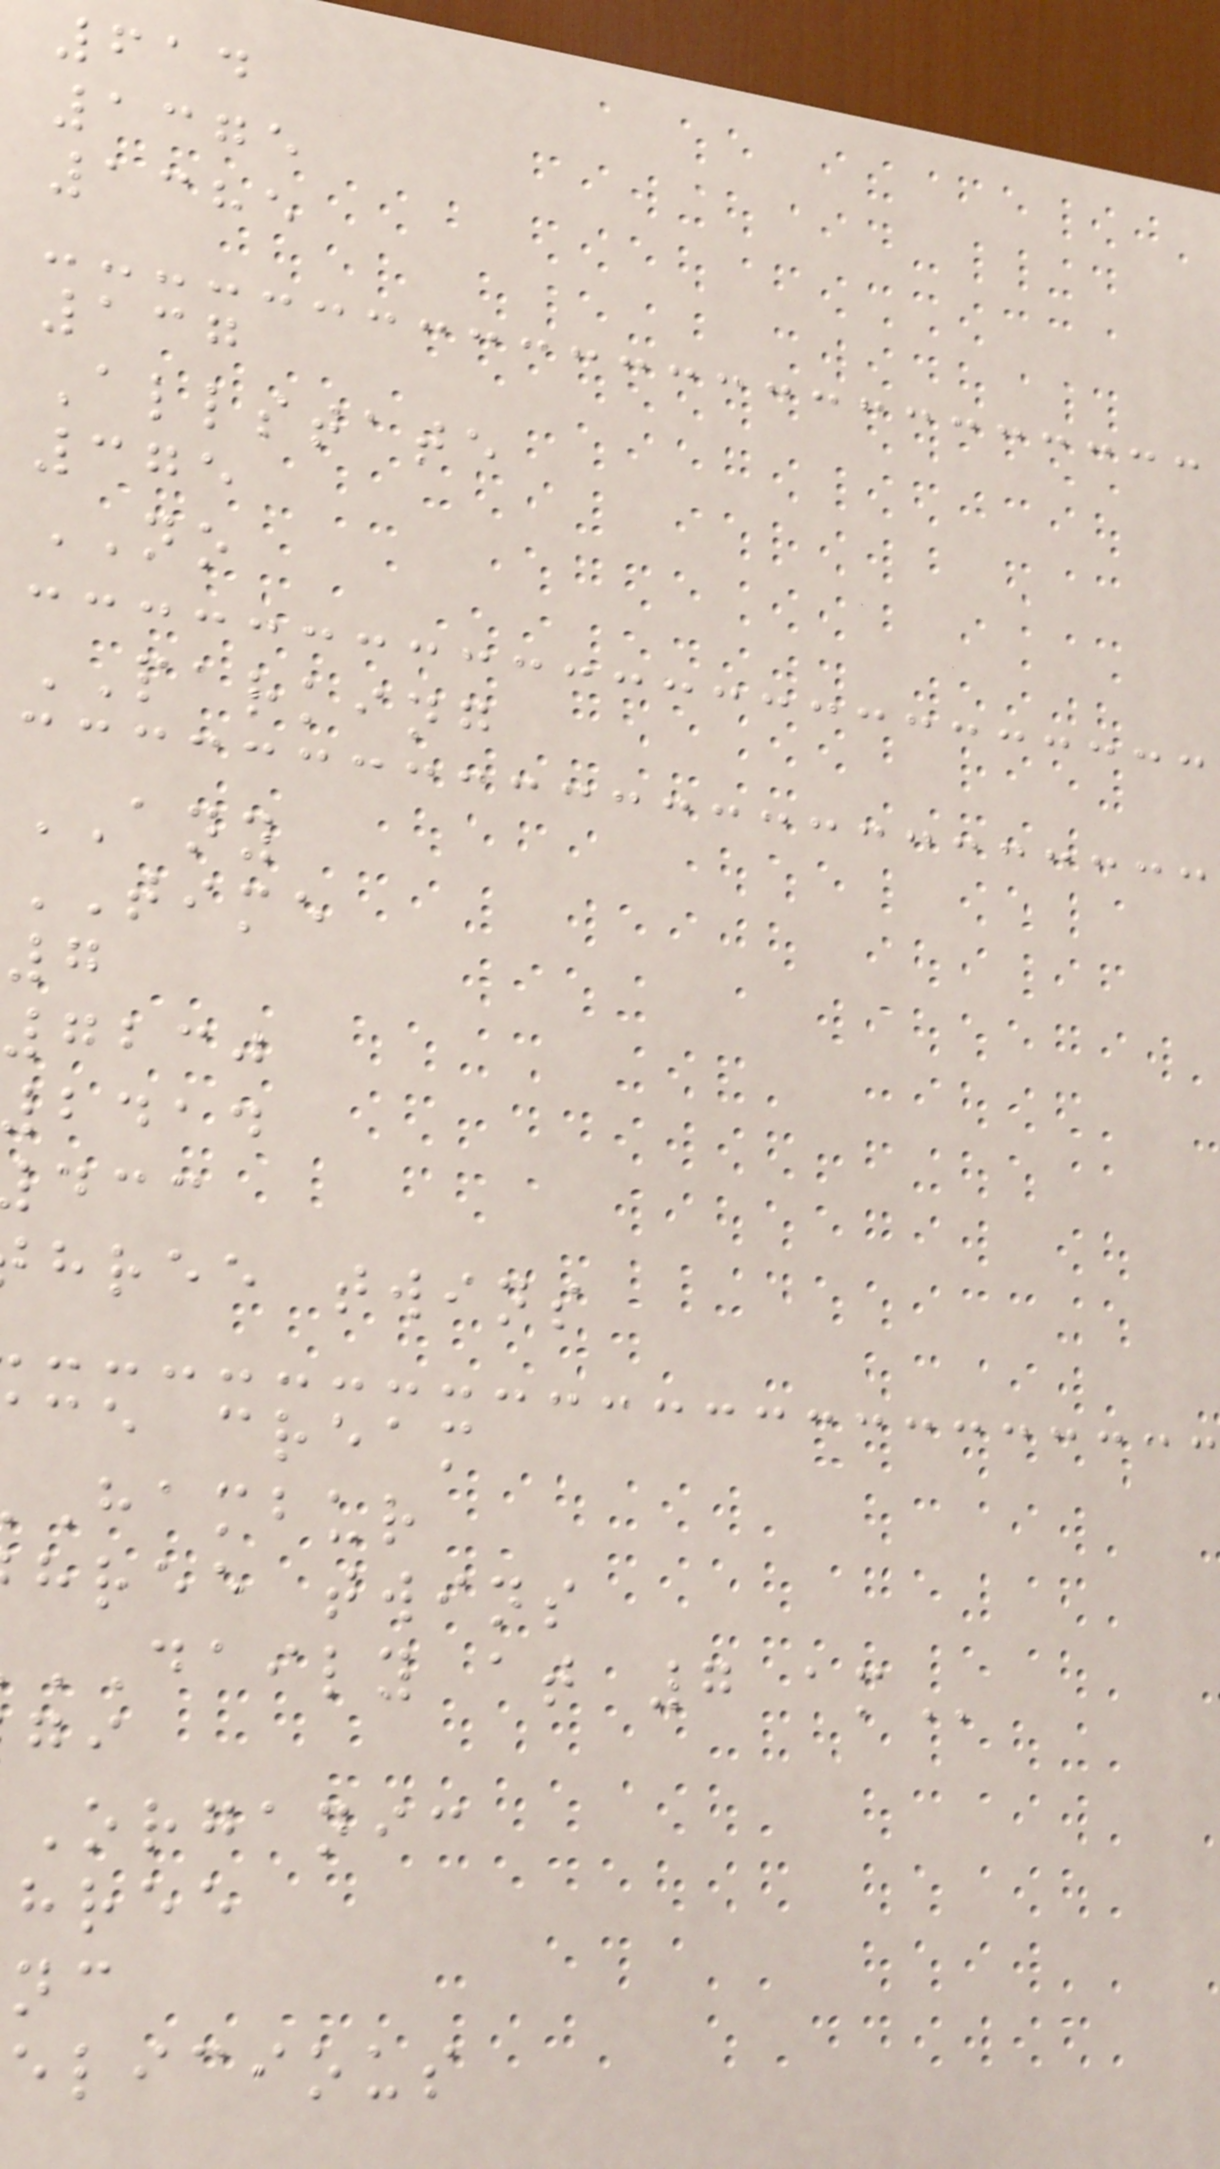614
1375
1385
137
Allstate
375
NO
PARKING
ANY
TIME
7
7230
bdad
hree twins
ce cream
hambur
hree twins
DAILY at 7
organic
hree
elicious
